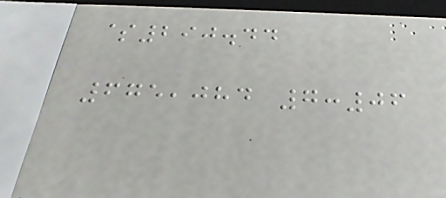$290.44
675,084 7:06
